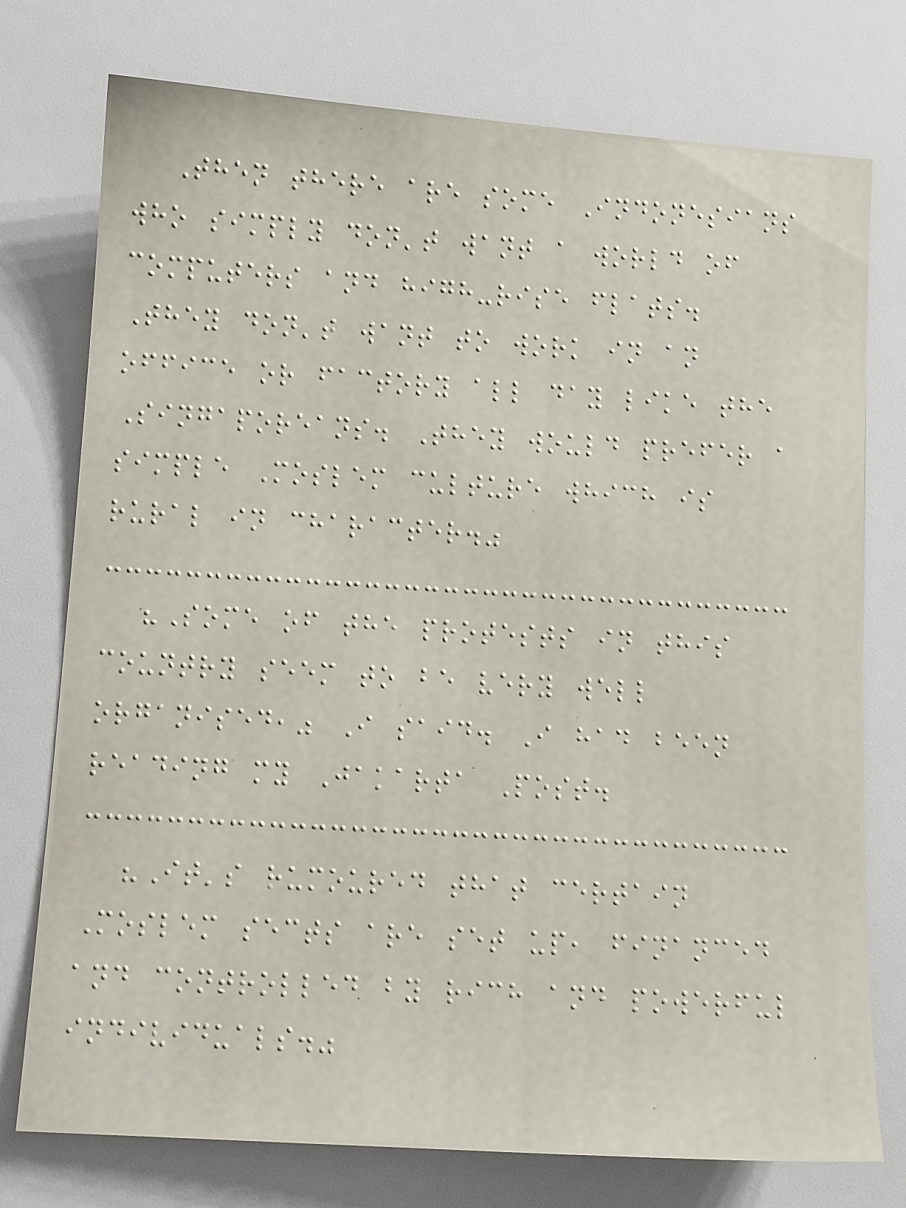Then there are some Indonesians
who simply don't want a world of
computers and high-rise flats.
They don't want to work in an
office or factory all day like the
Singaporeans. They would prefer a
simple Moslem culture which is
rural in character."
"Some of the protests in this
country seem to be very well
organised," I said. I had been
reading my Jakarta Post.
"It's rumoured that certain
Moslem sects are set up, financed
and controlled by rich and powerful
individuals."
